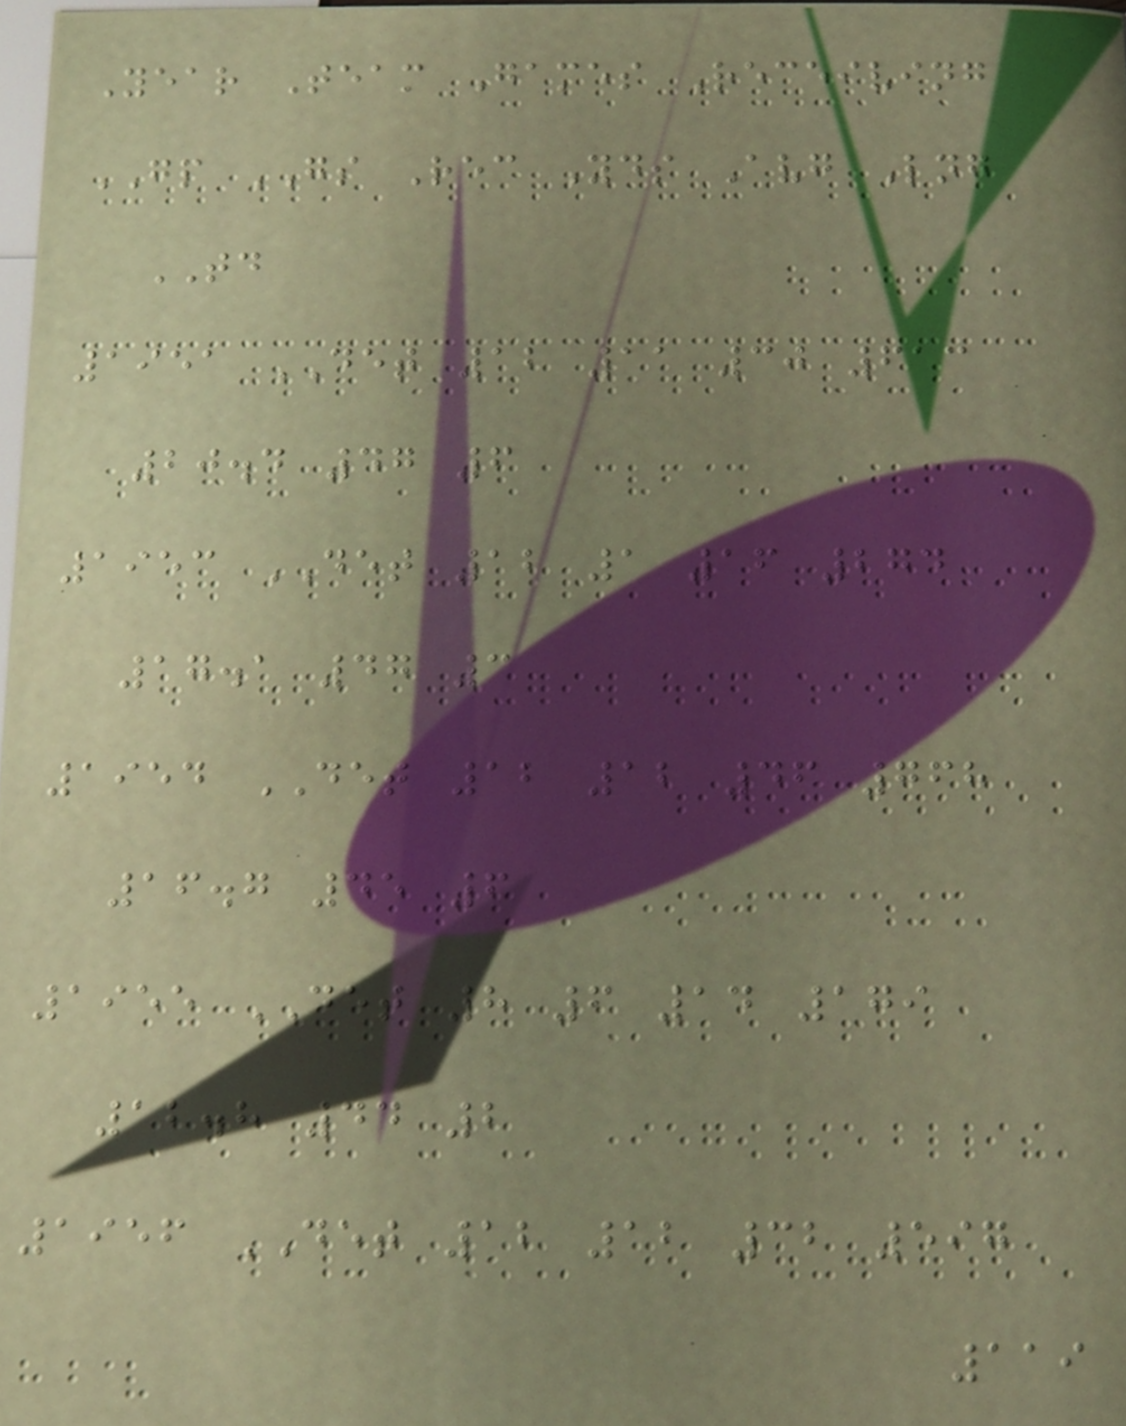Year Team Games Receiving
GP GS Rec Yds Avg Lng
TD
1951 DET 12 11 30 613
20.4 47 6
1953 DET 12 1 16 274
17.1 47 3
1954 DET 12 12 46 768
16.7 45 6
1955 DET 8 6 14 179
12.8 44 2
1956 DET 12 12 32 597
119
